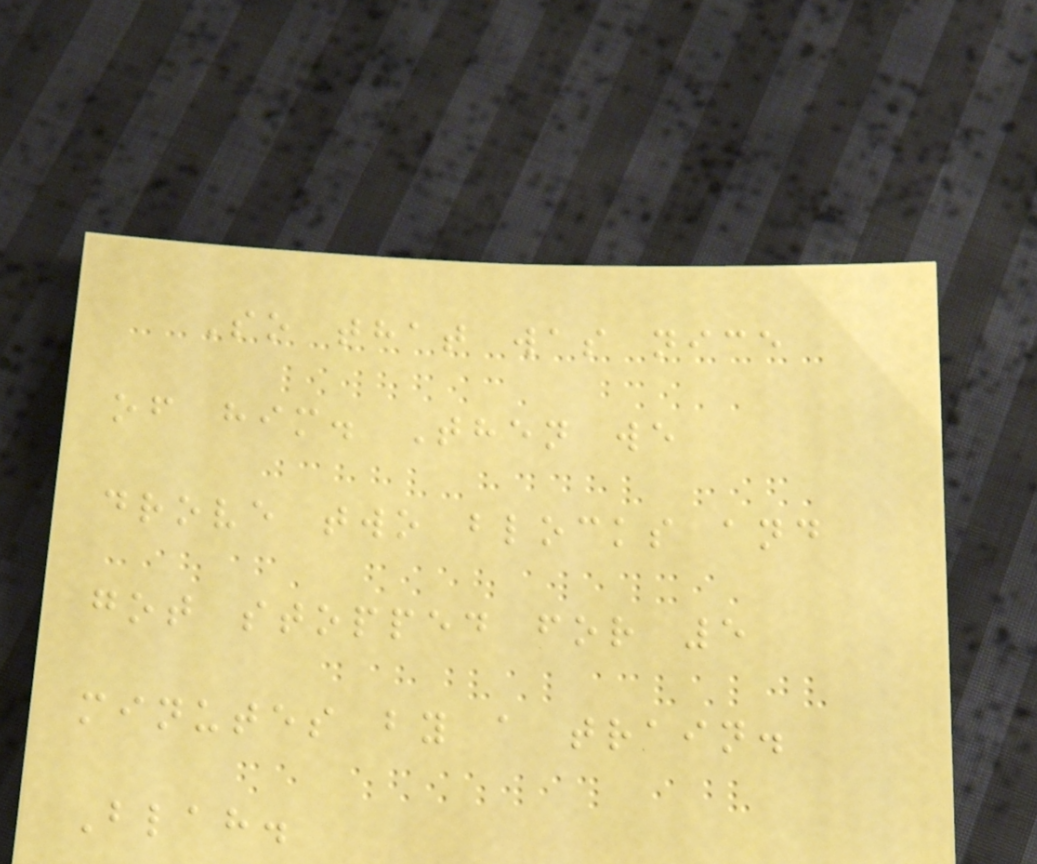So that was nice
of him. Then we
drove two blocks and
got stopped for 5
minutes by a train.
Blah.
